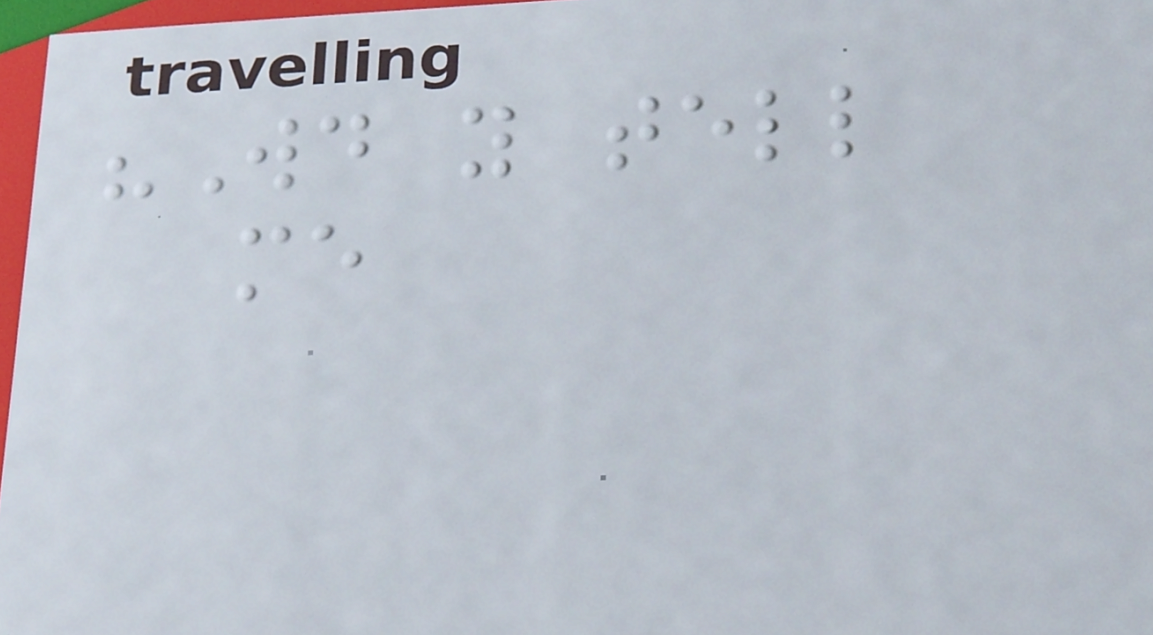"Would you tell
me
